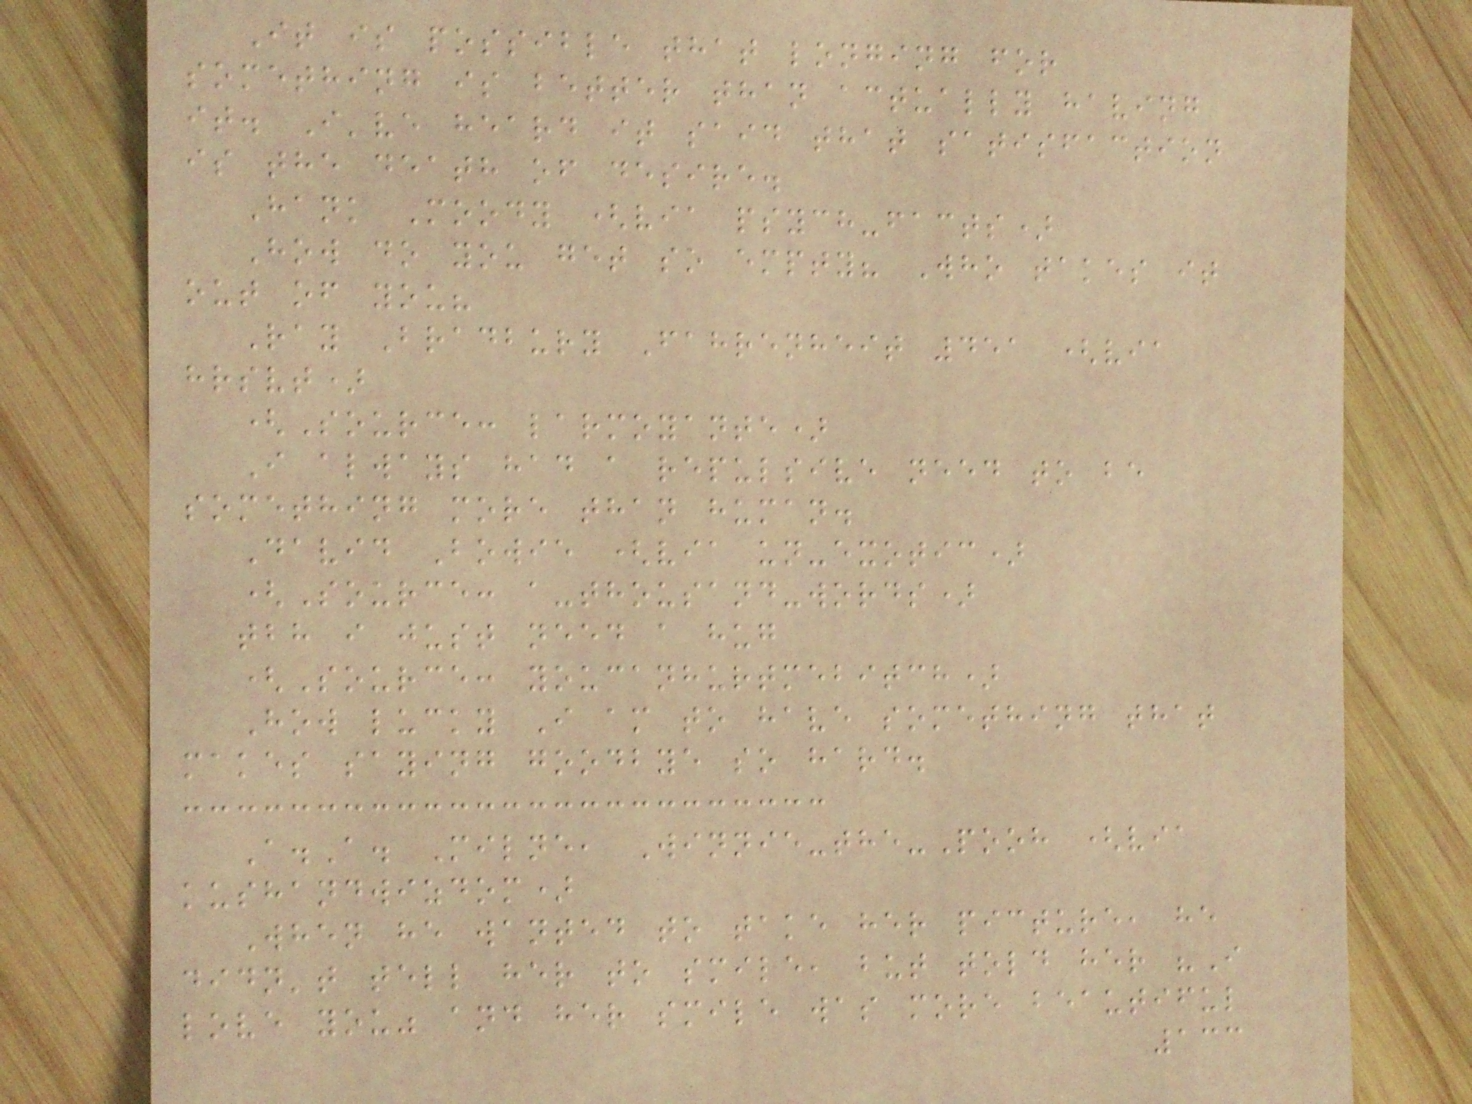It is possible that longing for
something is better than actually having
it. I've heard it said that satisfaction
is the death of desire.
Hank Moody (via psych-facts)
How do you get so empty? Who takes it
out of you?
Ray Bradbury Fahrenheit 451 (via
hrsvt)
(Source: larmoyante)
I always had a repulsive need to be
something more than human.
David Bowie (via un-exotic)
(Source: a-thousand-words)
tbh i just need a hug
(Source: youcanhurtmebitch)
How lucky I am to have something that
makes saying goodbye so hard.
A.A. Milne, Winnie-the-Pooh (via
kushandwizdom)
When he wanted to take her picture, he
didn't tell her to smile, but told her "I
love you" and her smile was more beautiful
133
